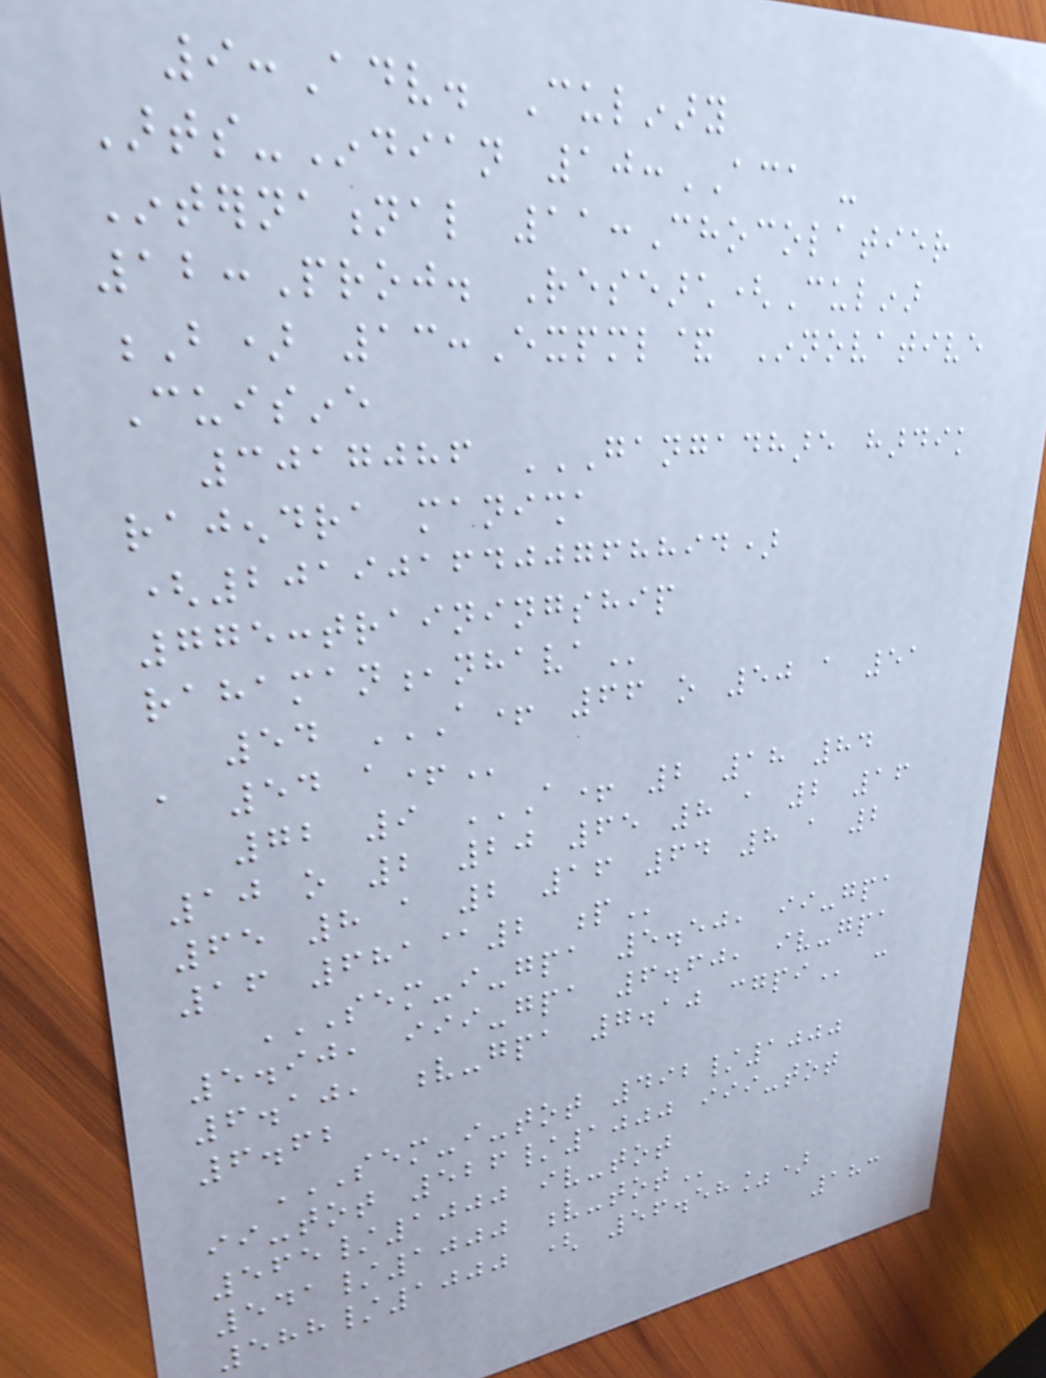9:Adv. Culinary
Arts-Indian 10:ACA -
International 11:Chocolatier
12:Proj. Research(Culinar
B) 13:Expml& Innovative
Cuisine
3017086 GANGADHARE HARDIK
RAJENDRA MANISHA
(2019016400768894)
775:TRAININGSHIP
RAHAMAN,NHAVA
54 A+ 66 O 50 A 51
A 54 A+
72 9 A+ 2 18 84
10 O 2 20 65 8 A 2 16
65 8 A 2 16 64 8 A 2
16 681@2 P
SEM-I-GPA 5.50, II-GPA
5.90, III-GPA 6.60, IV-GPA
6.10, V-GPA 7.10 CGPI :
6.62
SEM-I-TOT 492/1000
II-TOT 526/1000 III-TOT
565/1000 IV-TOT
541/1000 V-TOT
588/1000 ( 56.58%)
183
